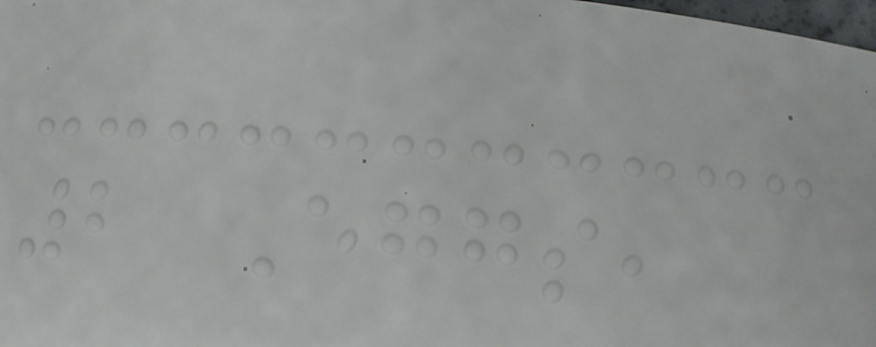2 Eggs,
